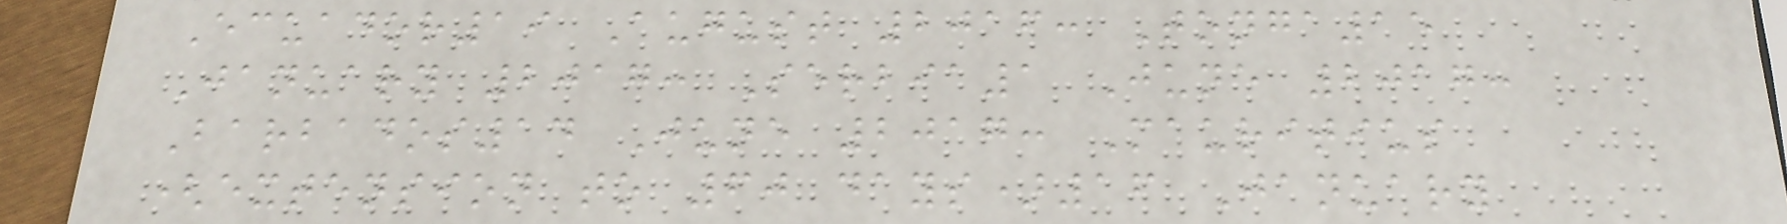Ecuador19 August 2016: Tonga15
January 2017: Serbia1 June 2017:
Barbados14 June 2017: Mauritius
(extension to 60 days)16 January
